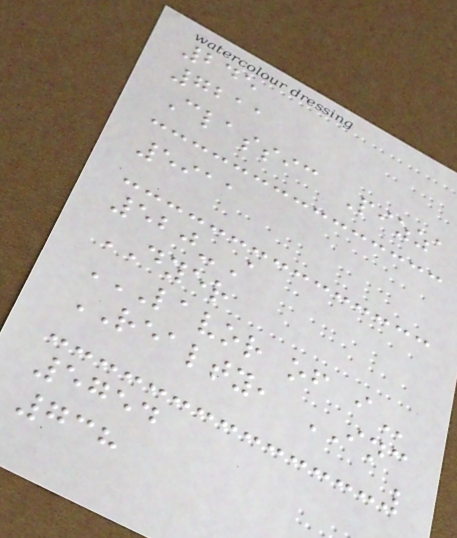245
7211
Classic Pizza
5911
520-A
DYER
LAVOR OF I
REALTY, INC
5754
738
